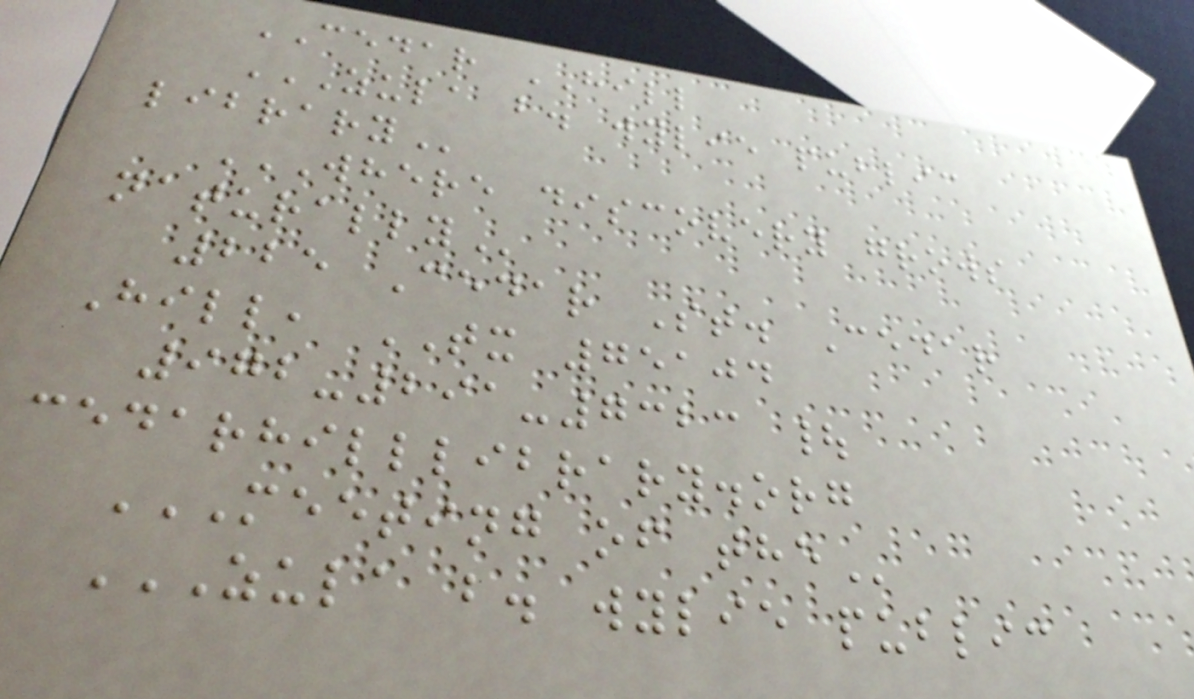CEDAR HILL
ZULA B. WYLIE PUBLIC
LIBRARY
WHERE DISCOVERY GROWS
NATURALLY
225 Cedar St. Cedar
Hill, TX 75104
972-291-7323 |
cedarhilllibrary.org
MEETING OF THE
ZULA B. WYLIE PUBLIC
